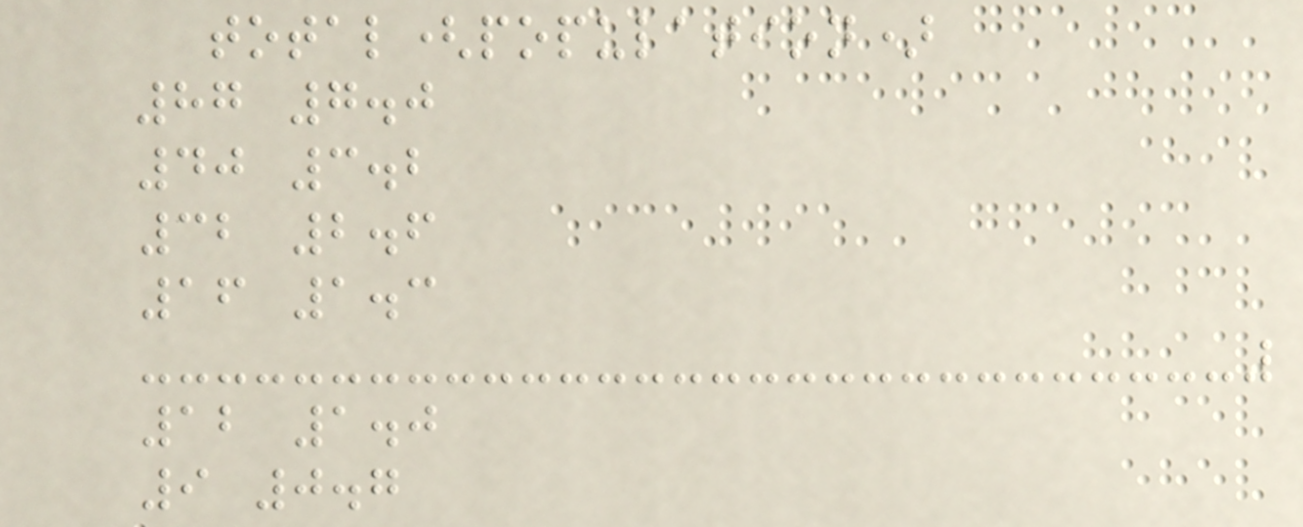total(population)
87 7.0
40 3.2
32 2.6
16 1.3
12 1.0
9 0.7
